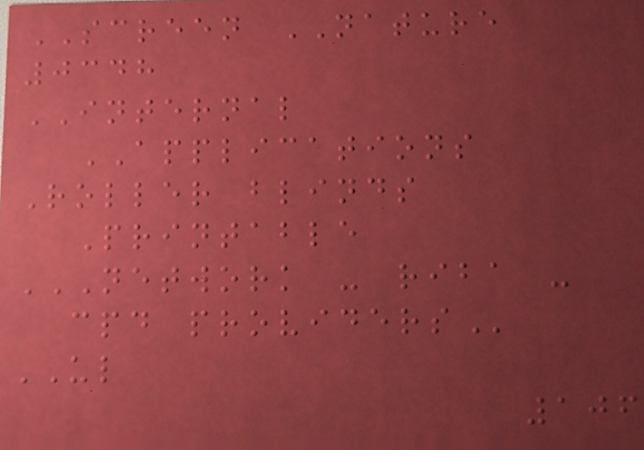SCREEN NATURE
0348
INTERNAL
APPLICATIONS
Roller blinds
Printable
NETWORK - RIBA -
CPD PROVIDERS
UL
106
